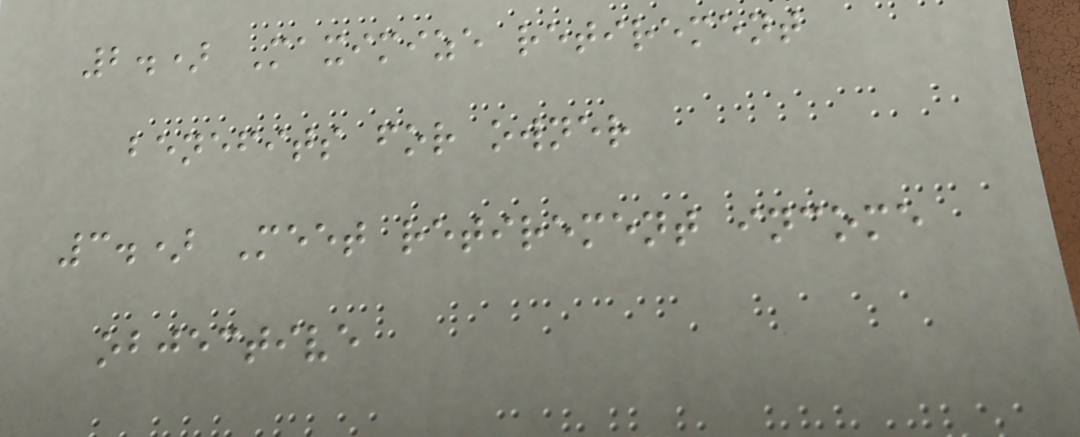2.) Maximize retirement
benefits for owner
3.) Meet retirement income
objective
